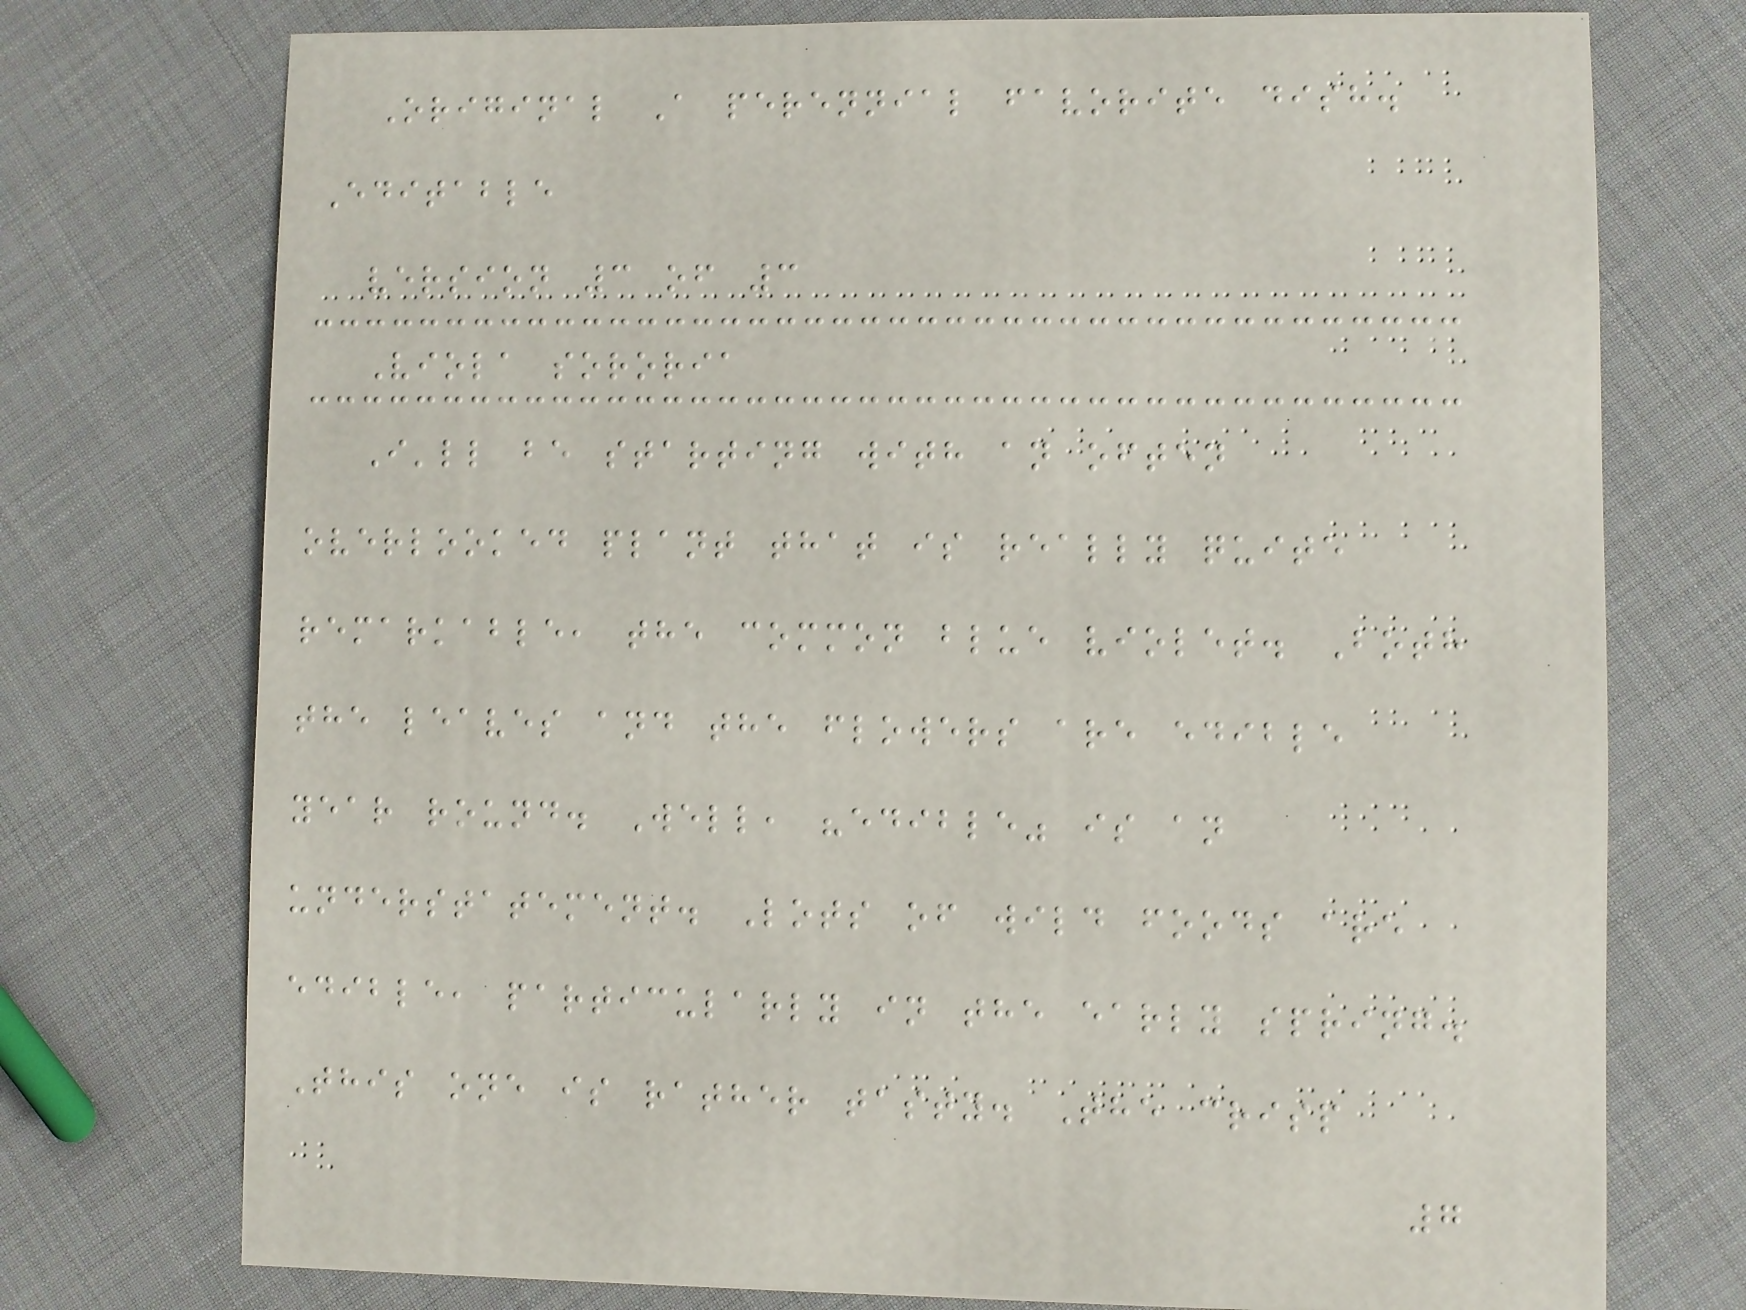Original A perennial favorite dish.
Editable
version 3 of 3
Viola sororia
I'll be starting with an often
overlooked plant that is really quite
remarkable, the common blue violet. Both
the leaves and the flowers are edible
year round. Well, "edible" is an
understatement. Lots of wild foods are
edible, particularly in the early spring.
This one is rather tasty. The crisp
7
